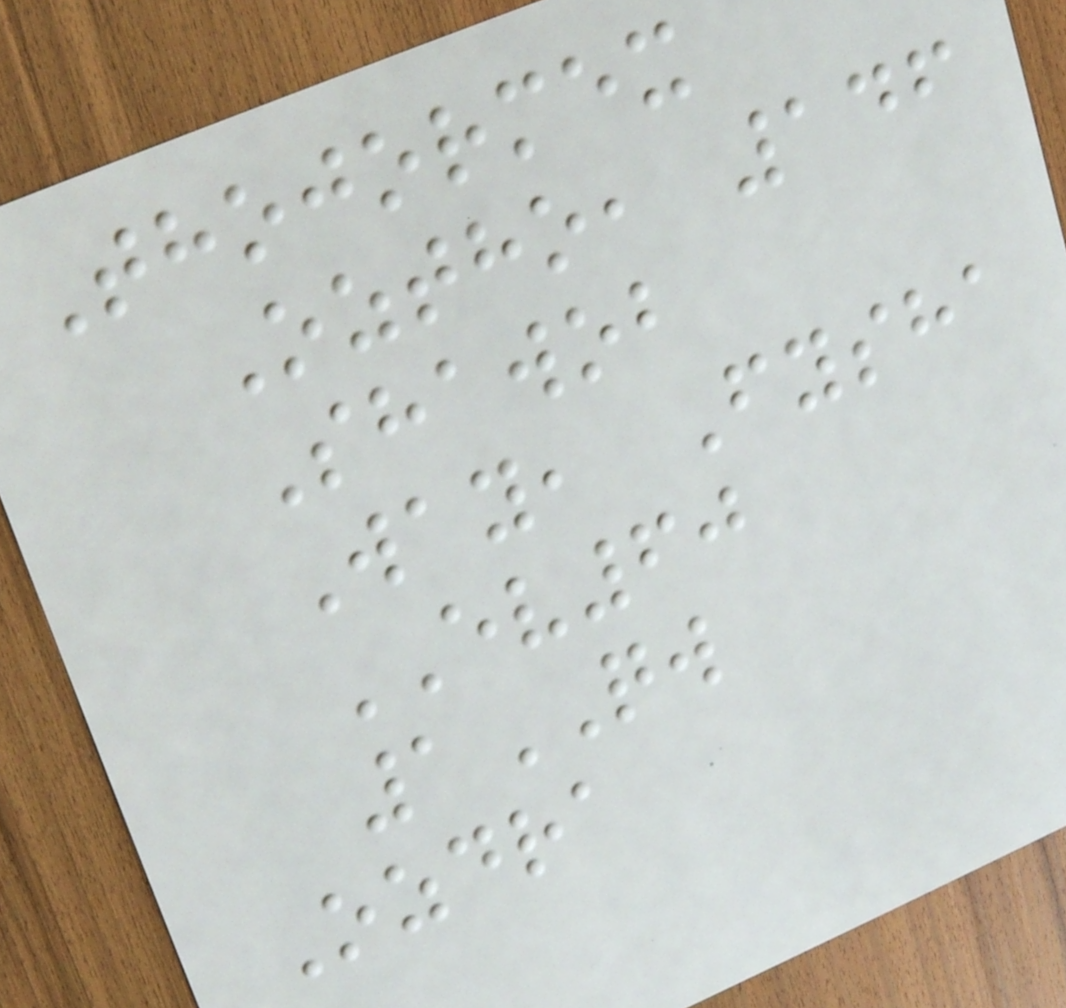Thojormex
Oztho, 146
Shawob
Way, Fysha
EV60
1QW
Ozdra
